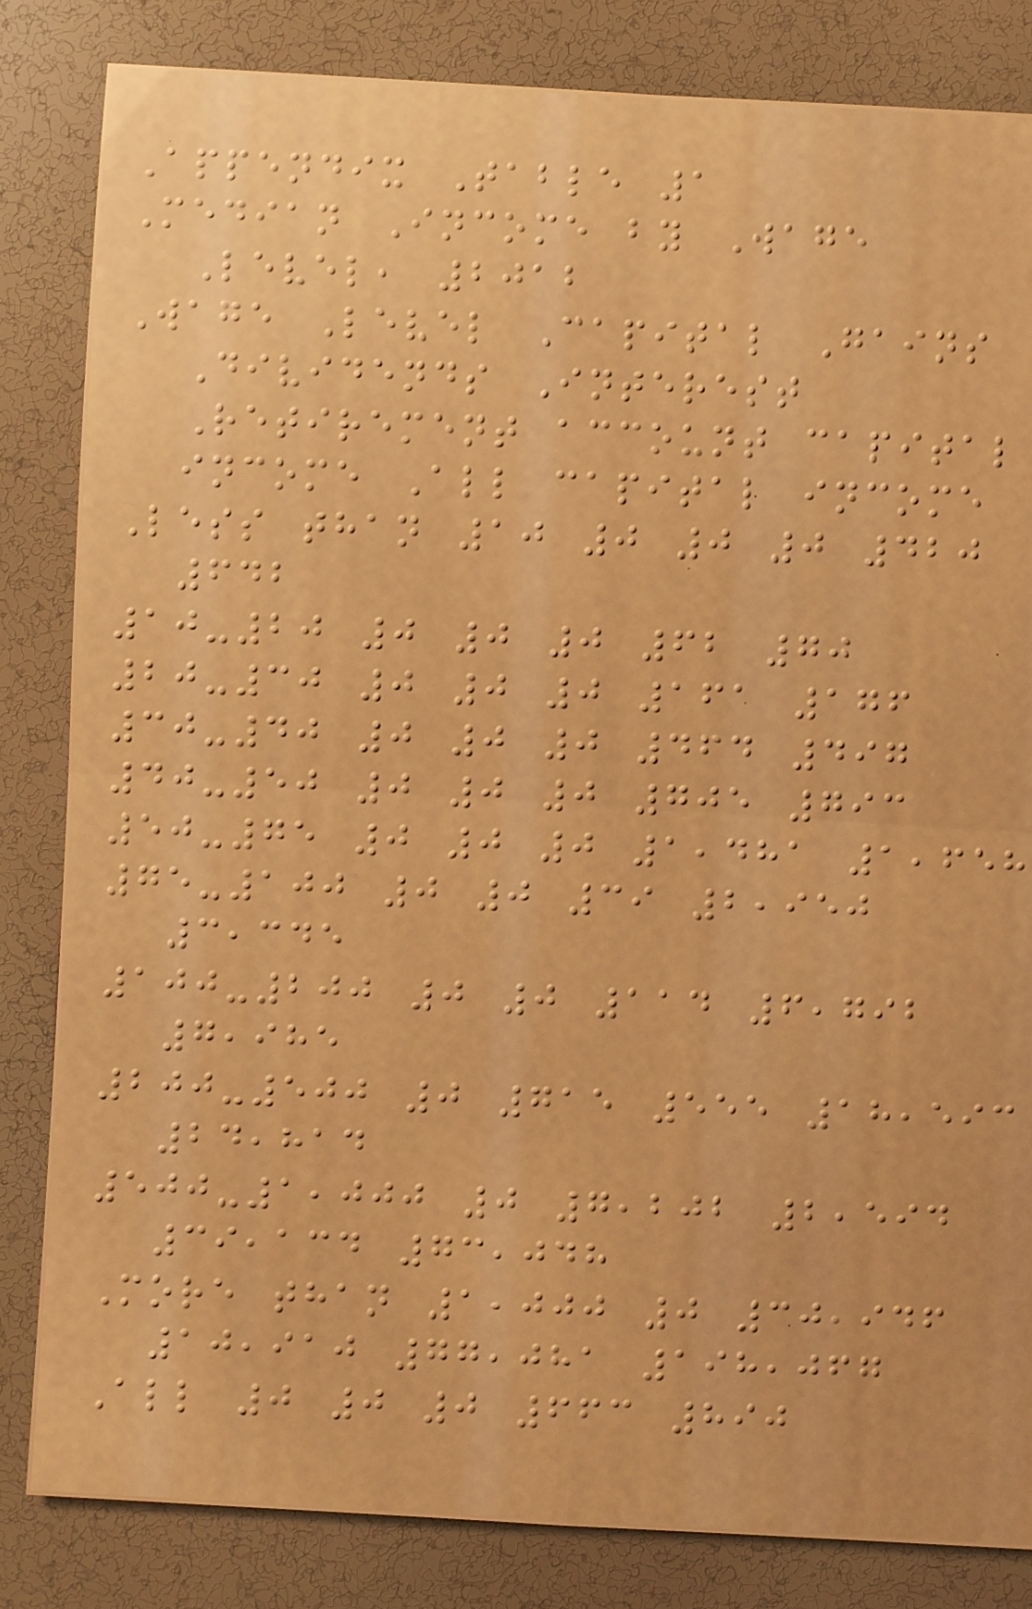Appendix Table 1
Median Income by Wage
Level, 2012
Wage Level Capital Gains
Dividends Interest
Retirement account capital
income All capital income
Less than 10 0 0 0 420
642
10-20 0 0 0 62 70
20-30 0 0 0 161 176
30-40 0 0 0 464 497
40-50 0 0 0 705 793
50-75 0 0 0 1,481 1,658
75-100 0 0 39 2,950
3,345
100-200 0 0 114 6,792
7,985
200-500 0 715 555 18,593
24,814
500-1,000 0 7,202 2,594
39,134 73,048
More than 1,000 0 30,946
10,910 77,081 198,067
All 0 0 0 663 890
